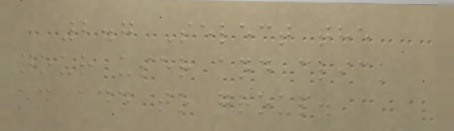2.7 Select the
your user and click
on add to group.
